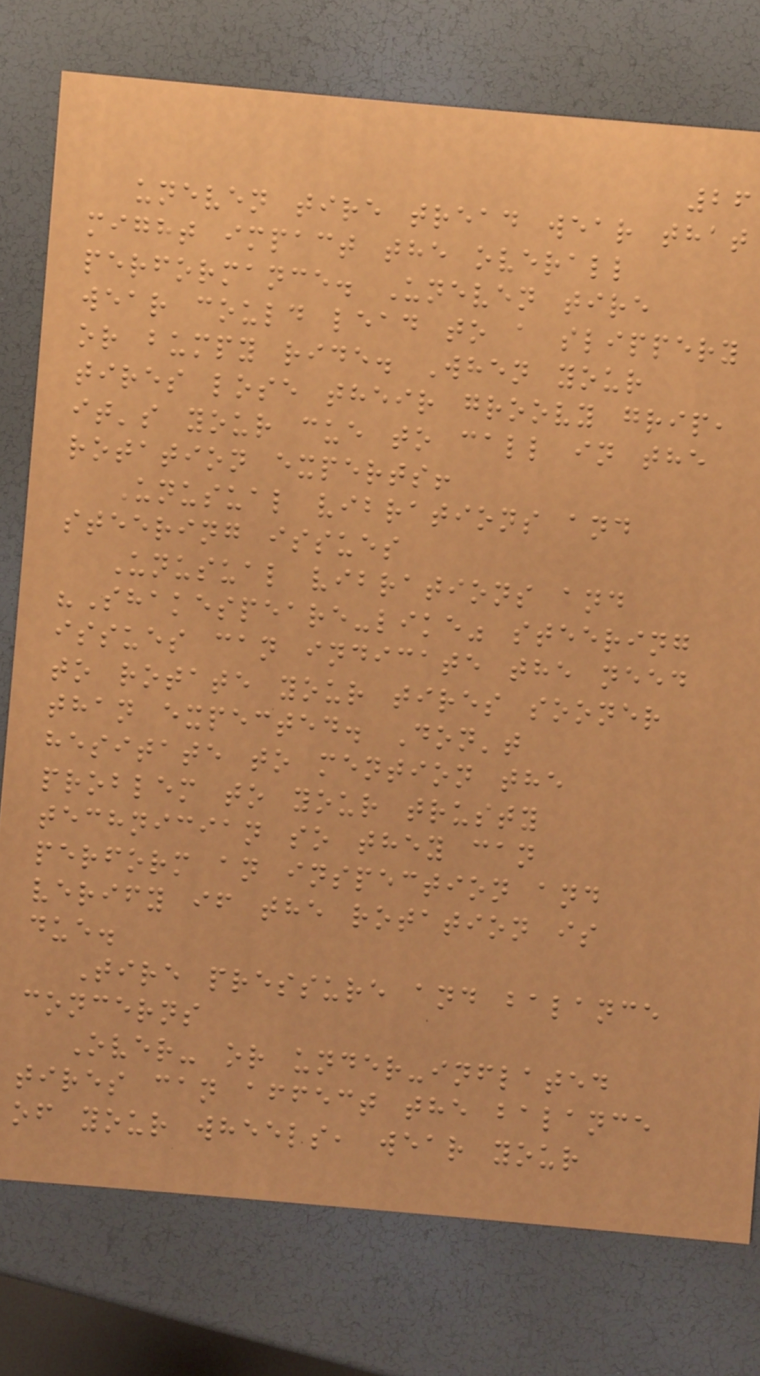26
uneven tire tread wear that
might impact the overall
performance. Uneven tire
wear could lead to a slippery
or bumpy ride. When your
tires lose their groovy grip,
it's your cue to call in the
rotation experts!
Unusual vibrations and
steering issues
Unusual vibrations and
"Shakespeare-like" steering
issues can indicate the need
to rotate your tires sooner
than expected. Don't
hesitate to mention the
problem to your trusty
technician so they can
perform an inspection and
verify if the rotation is
due.
Tire pressure and balance
concerns
Over- or under-inflated
tires can affect the balance
of your wheels, wear your
